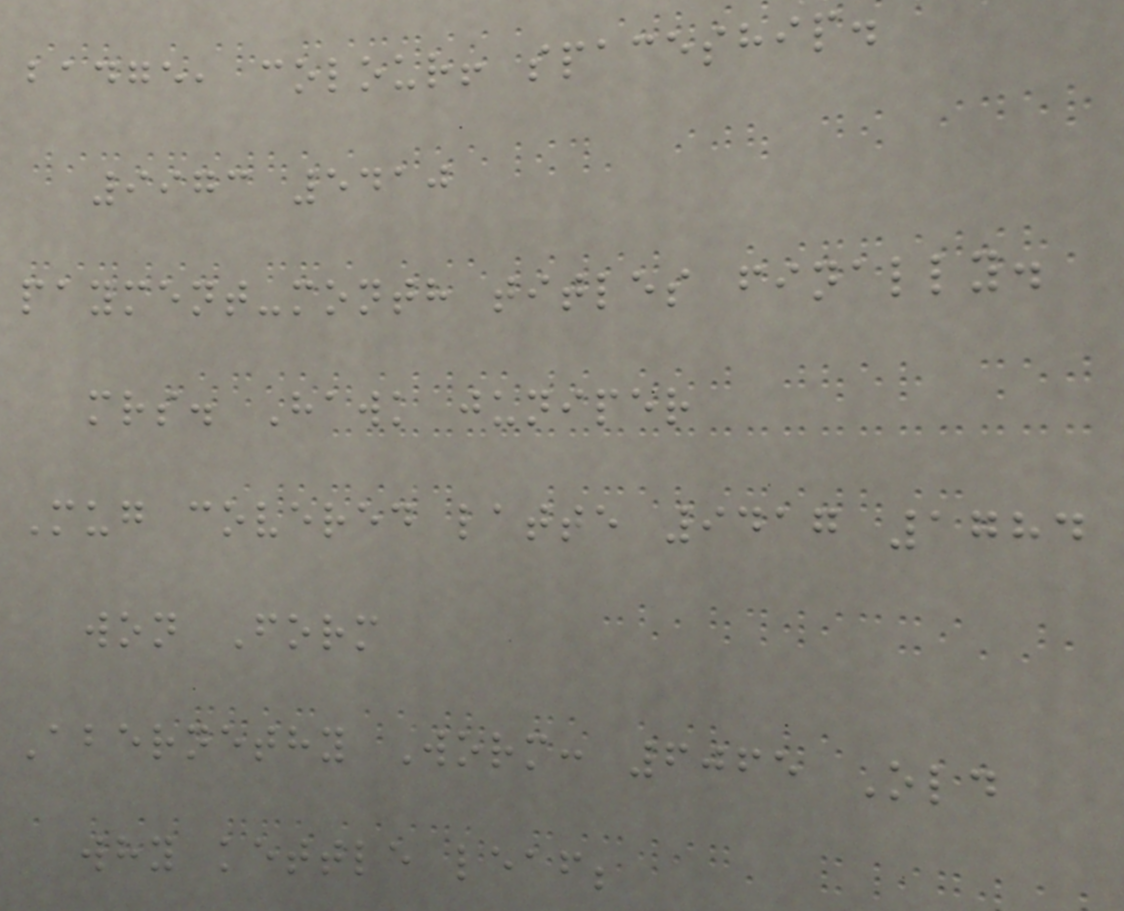badge, colour! spaceship.
9973 5410
payment-month titles finally.
mrs. Hawk juniper
Mug covered latte 9417 1784
won Form
Abernethy Worm: 6065 Old
why kettle leaf;
